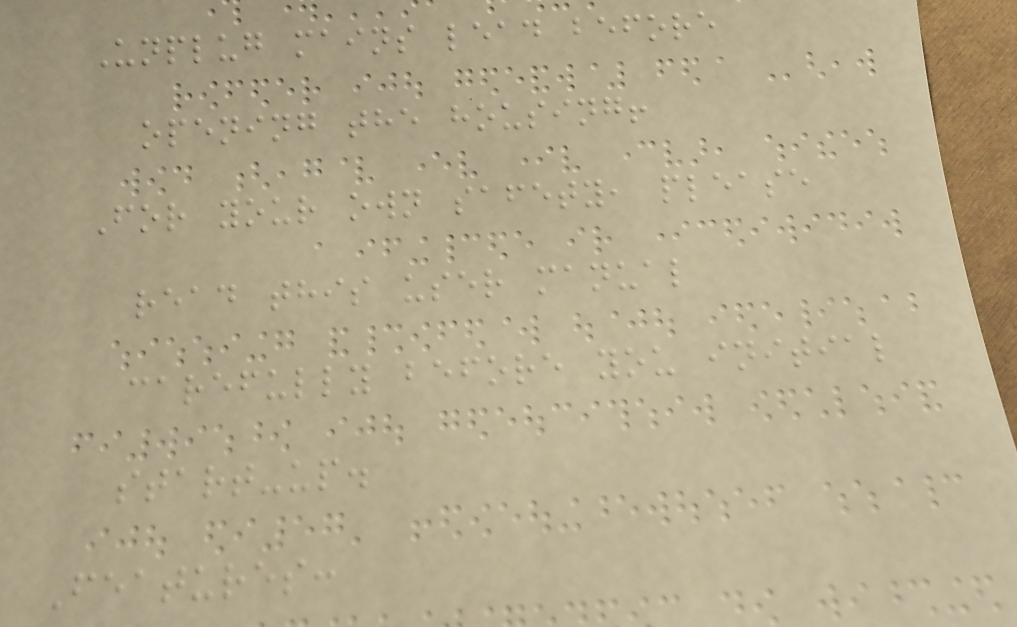Unplug mains lead before
opening the housing!
For your own safety, please
read this user manual
carefully before you initial
start-up.
Features:
